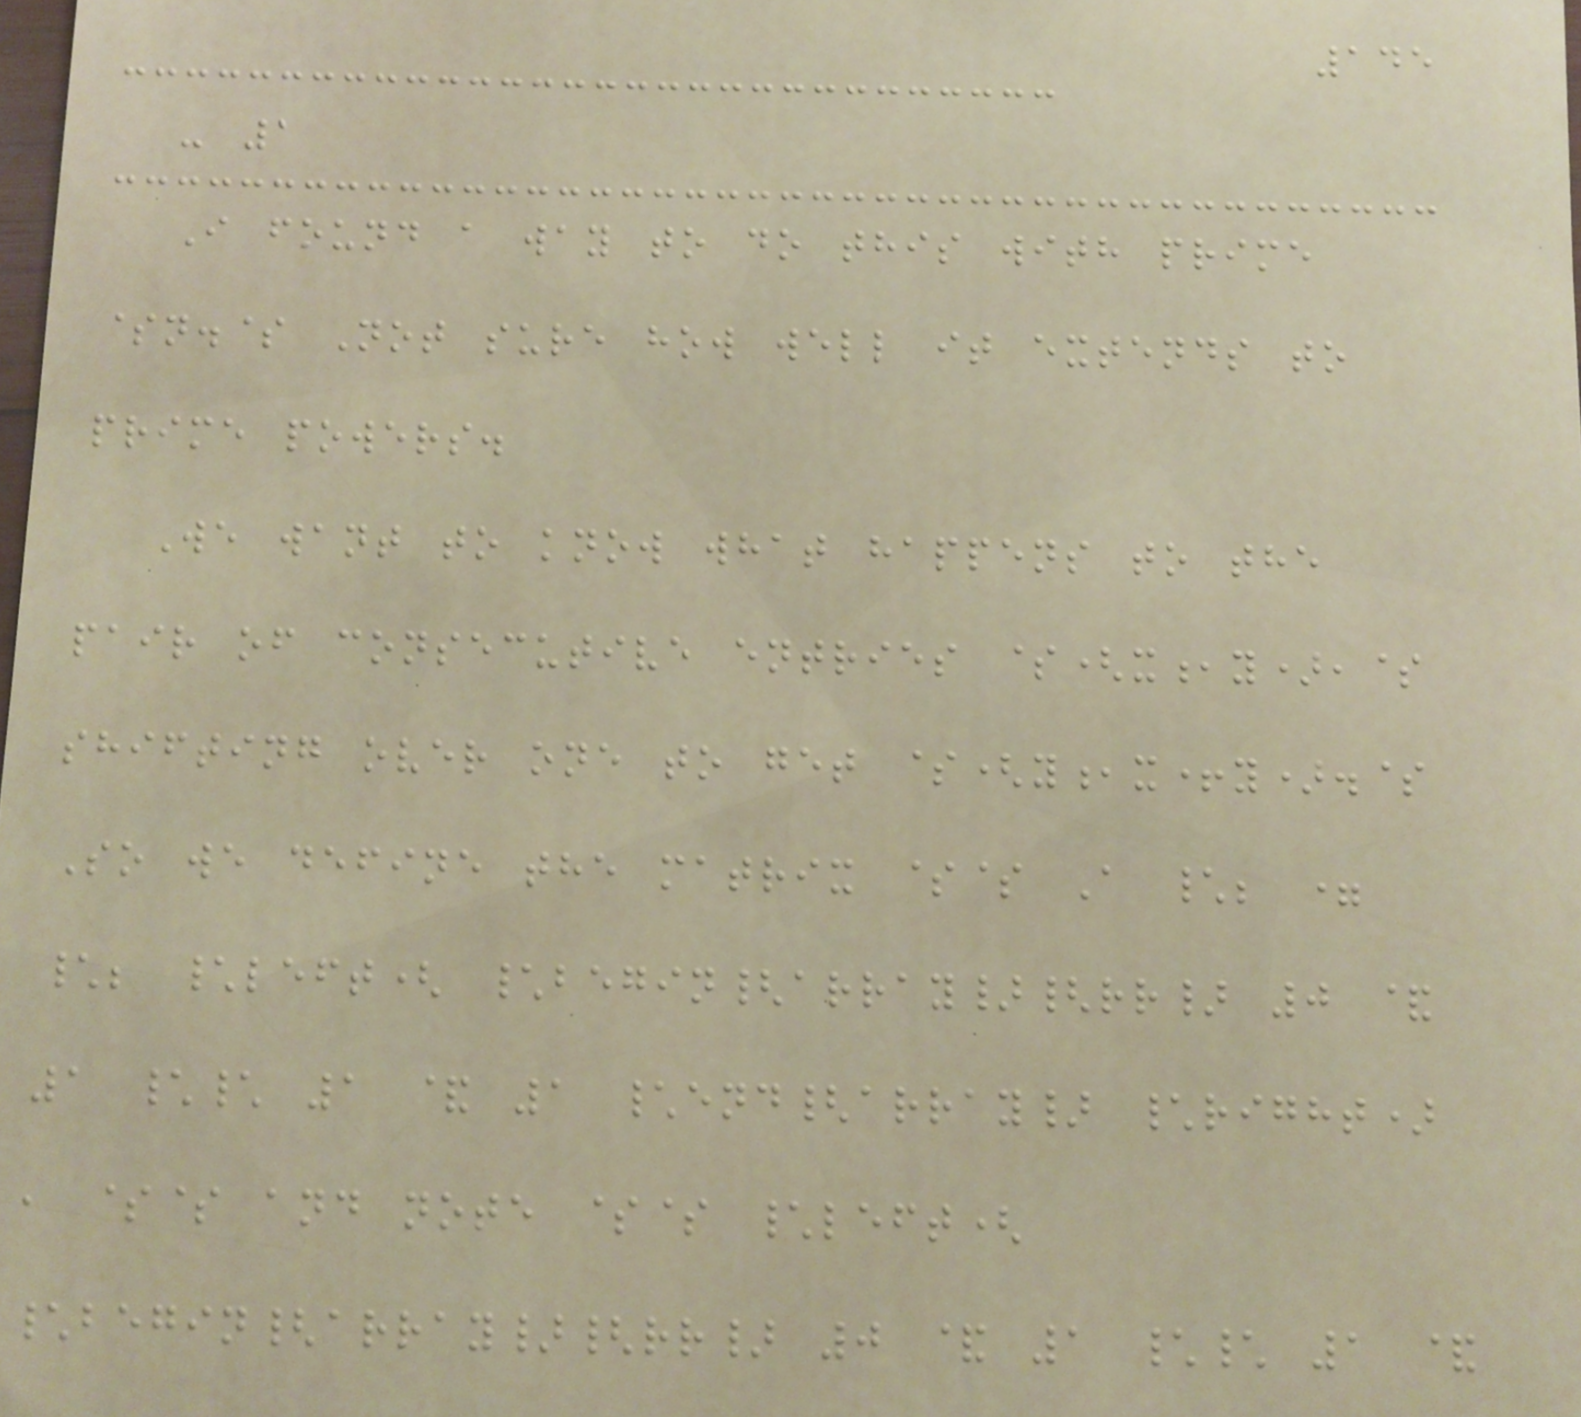145
- 1
I found a way to do this with prime
$n.$ Not sure how well it extends to
prime powers.
We want to know what happens to the
pair of consecutive entries $(x,y),$
shifting over one to get $(y,x+y).$
So we define the matrix $$ A \; =
\; \left( \begin{array}{rr} 0 &
1 \\ 1 & 1 \end{array} \right)
, $$ and note $$ \left(
\begin{array}{rr} 0 & 1 \\ 1 &
